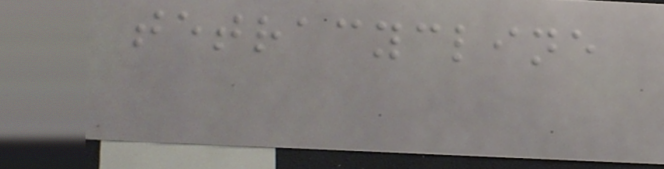tetracycline
